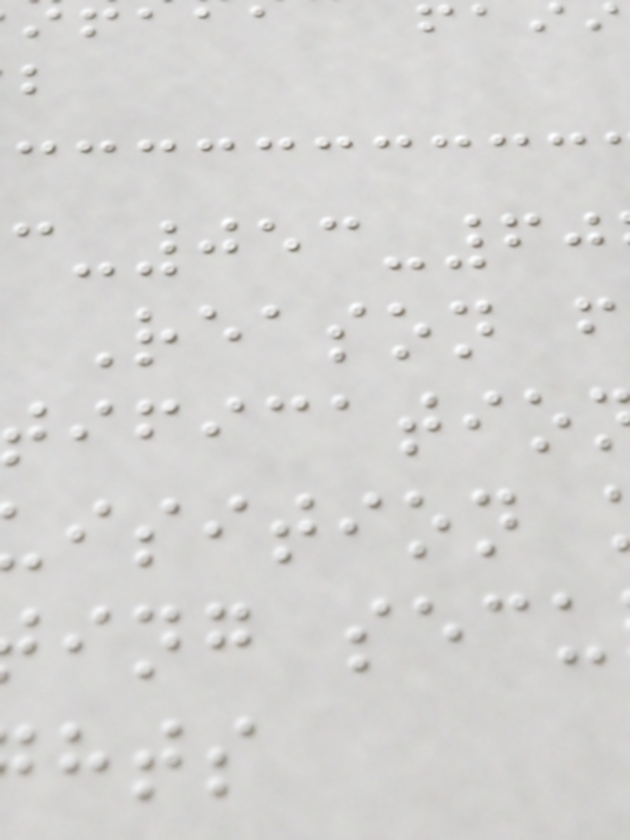Reason f
isition
ing secu
